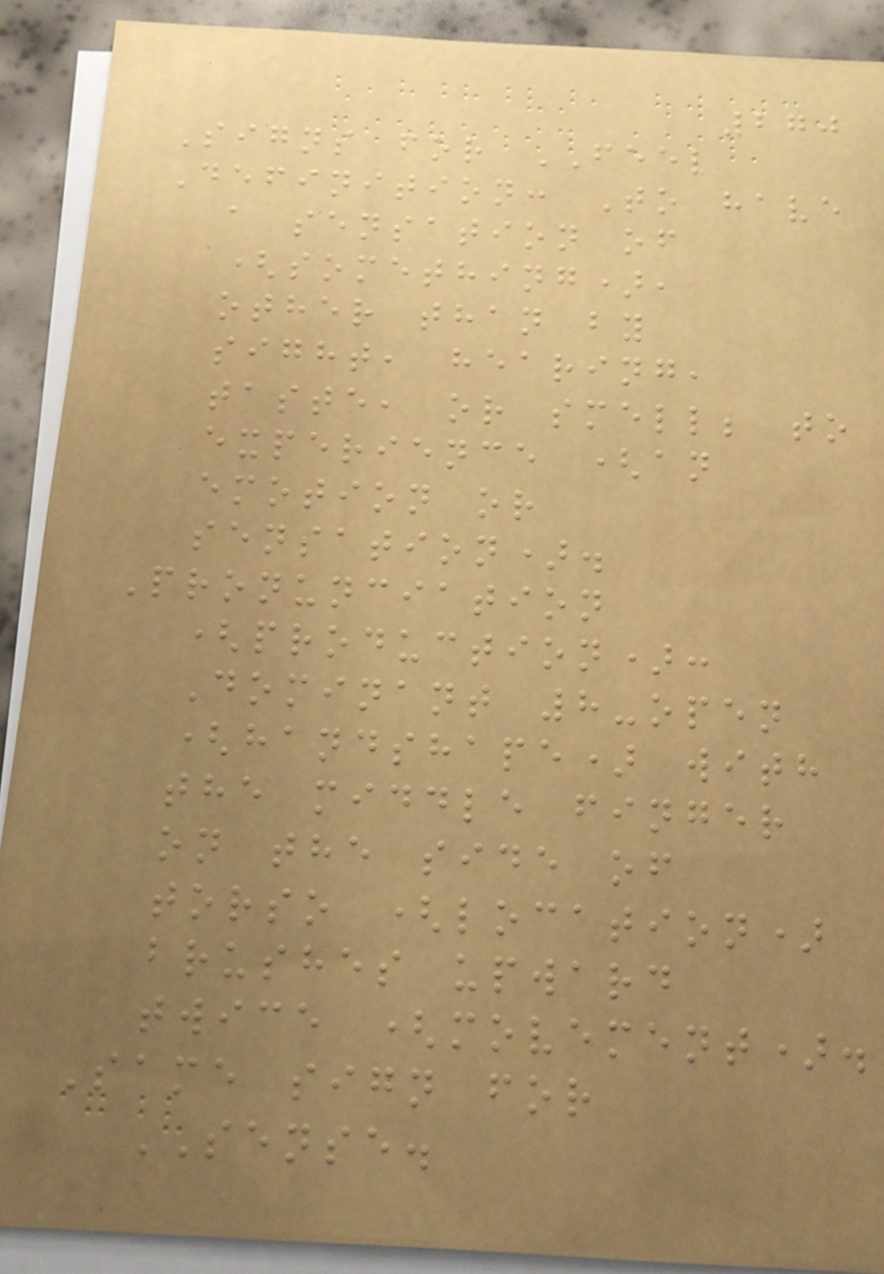270
Signs for FEEL
Definition: To have
a sensation of
(something),
other than by
sight, hearing,
taste, or smell; to
experience (an
emotion or
sensation).
Pronunciation
(production):
Dominant 8-open
(handshape) with
the middle finger
on the side of
torso (location)
brushes upward
twice (movement).
Same sign for
SENSE.
